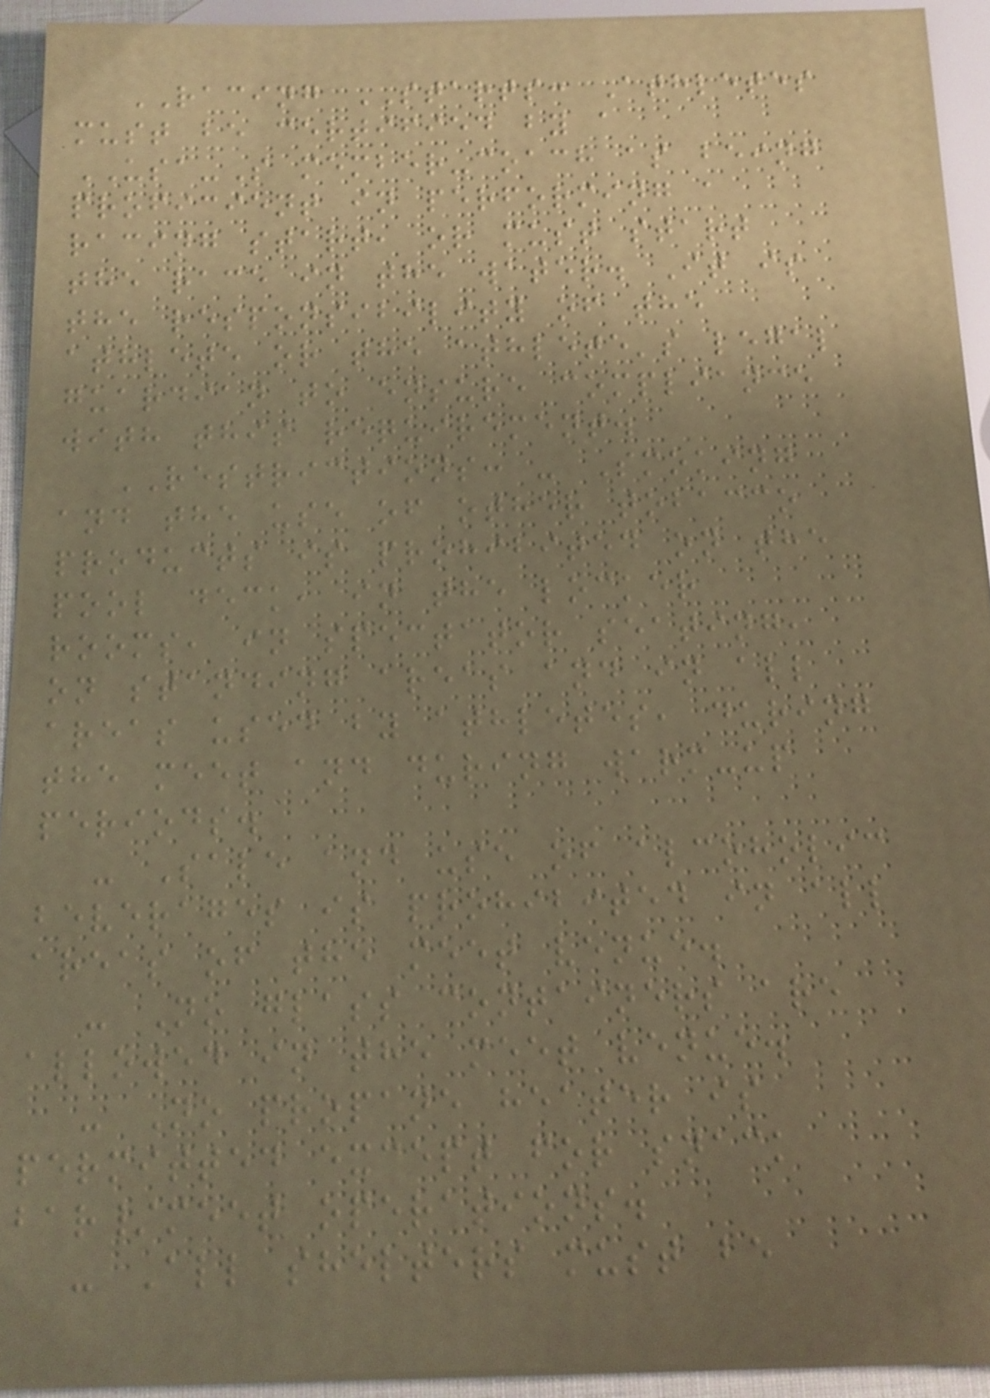RACING STARTS: Athletes
must be certified by a
USA-S member-coach as being
proficient in performing a
racing start, or must start
the race in the water. It is
the responsibility of the
athlete or the athlete's legal
guardian to ensure compliance
with this requirement.
RESTRICTIONS: - Smoking
and the use of other tobacco
products is prohibited on the
pool deck, in the locker
rooms, in spectator seating,
on standing areas and in all
areas used by athletes, during
the meet and during warm-up
periods.
- Sale and use of alcoholic
beverages is prohibited in all
areas of the meet venue.
- No glass containers are
allowed in the meet venue.
- No propane heater is
permitted except for snack
bar/meet operations.
- All shelters must be
